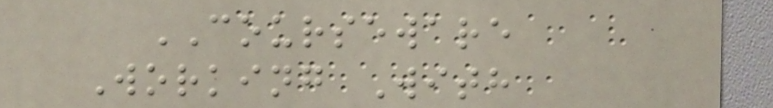COURSEWARE
Working With
